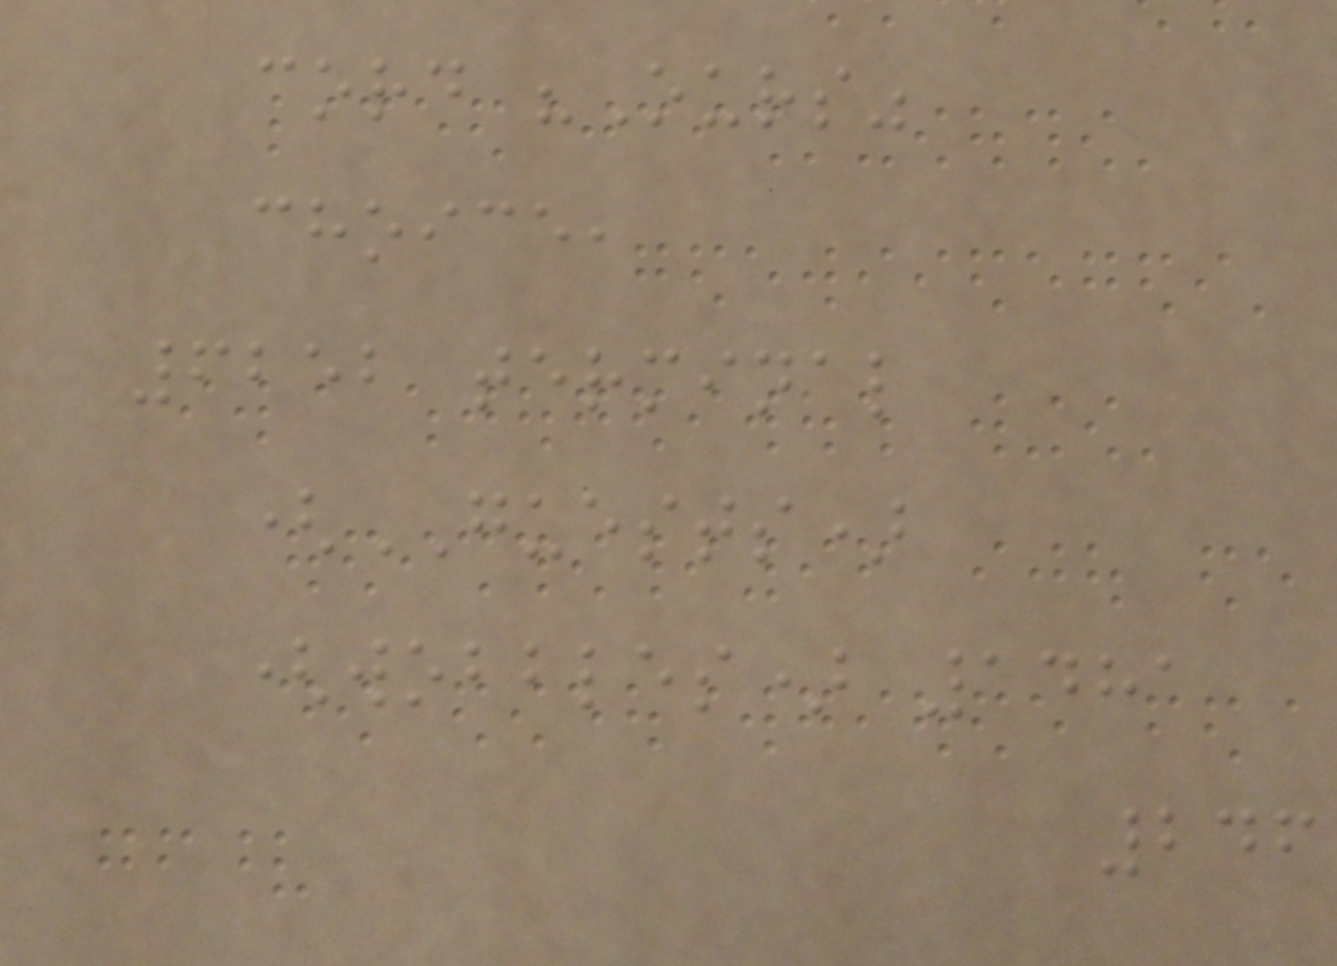cord "Ours"
choice,
6252 terminal
(GUESTS)
(wobbles) 1481
246
